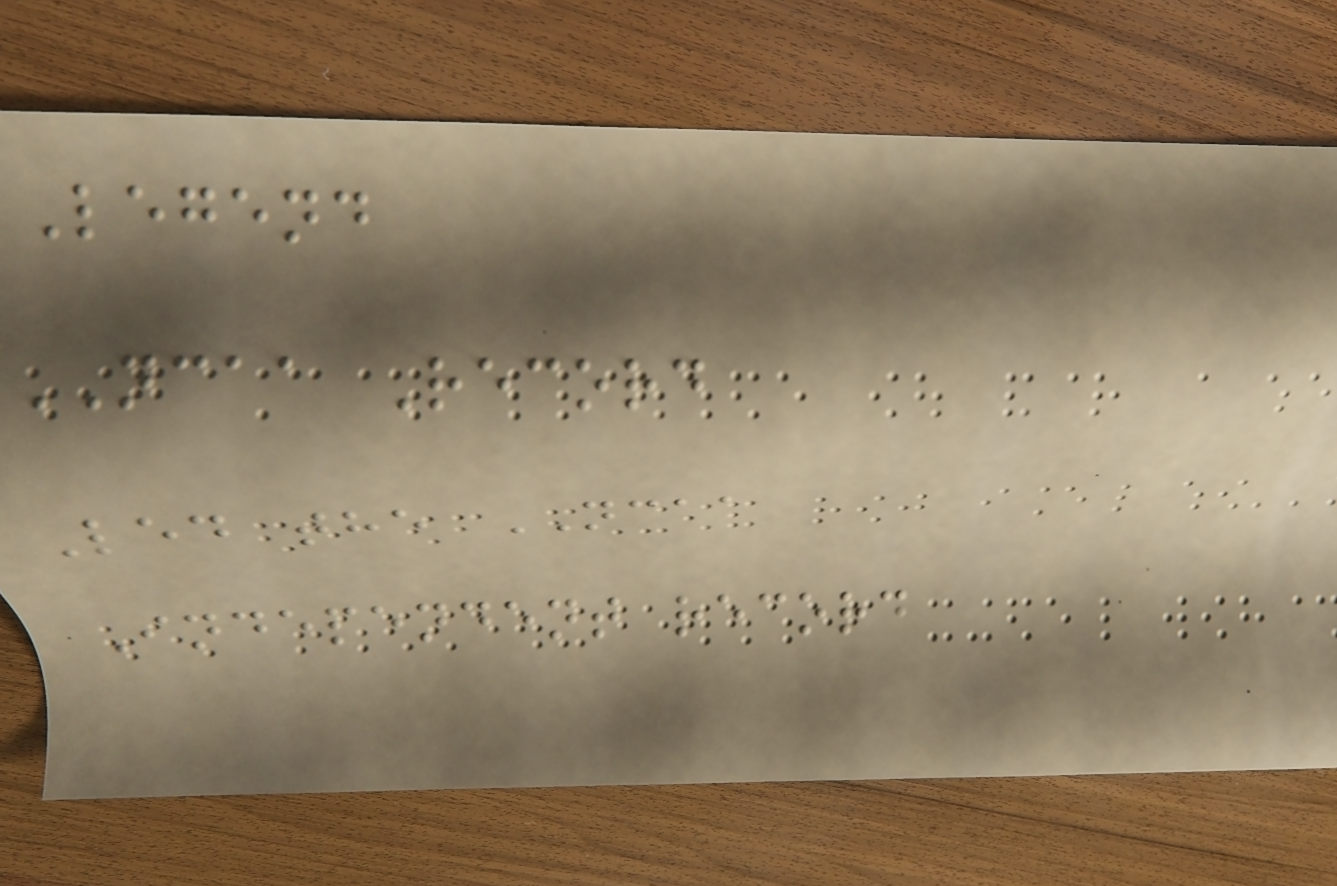Legend
NCAA Record
Led the NCAA
Independent record
